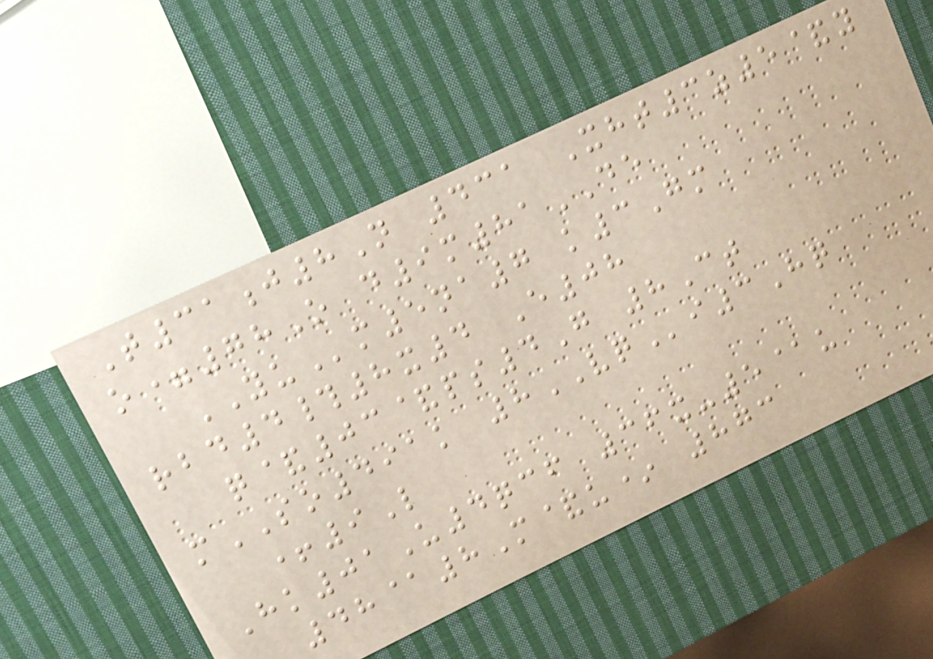T31j8N 431 Xht3z5&y
o=78O d9m81DE
YUm5na7 k3Gm
rbd4#8x4 E08
q&03&ps4G 8Ct
mSO491k 8VQi3Hq
+9L
Hk01U4qcf 36x-5@u
48@8M&u* 873
